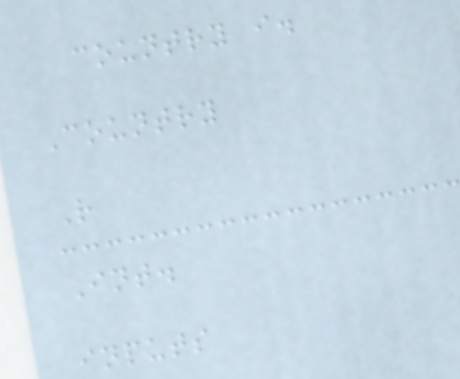country i.
Country
R
Int.
inputs
